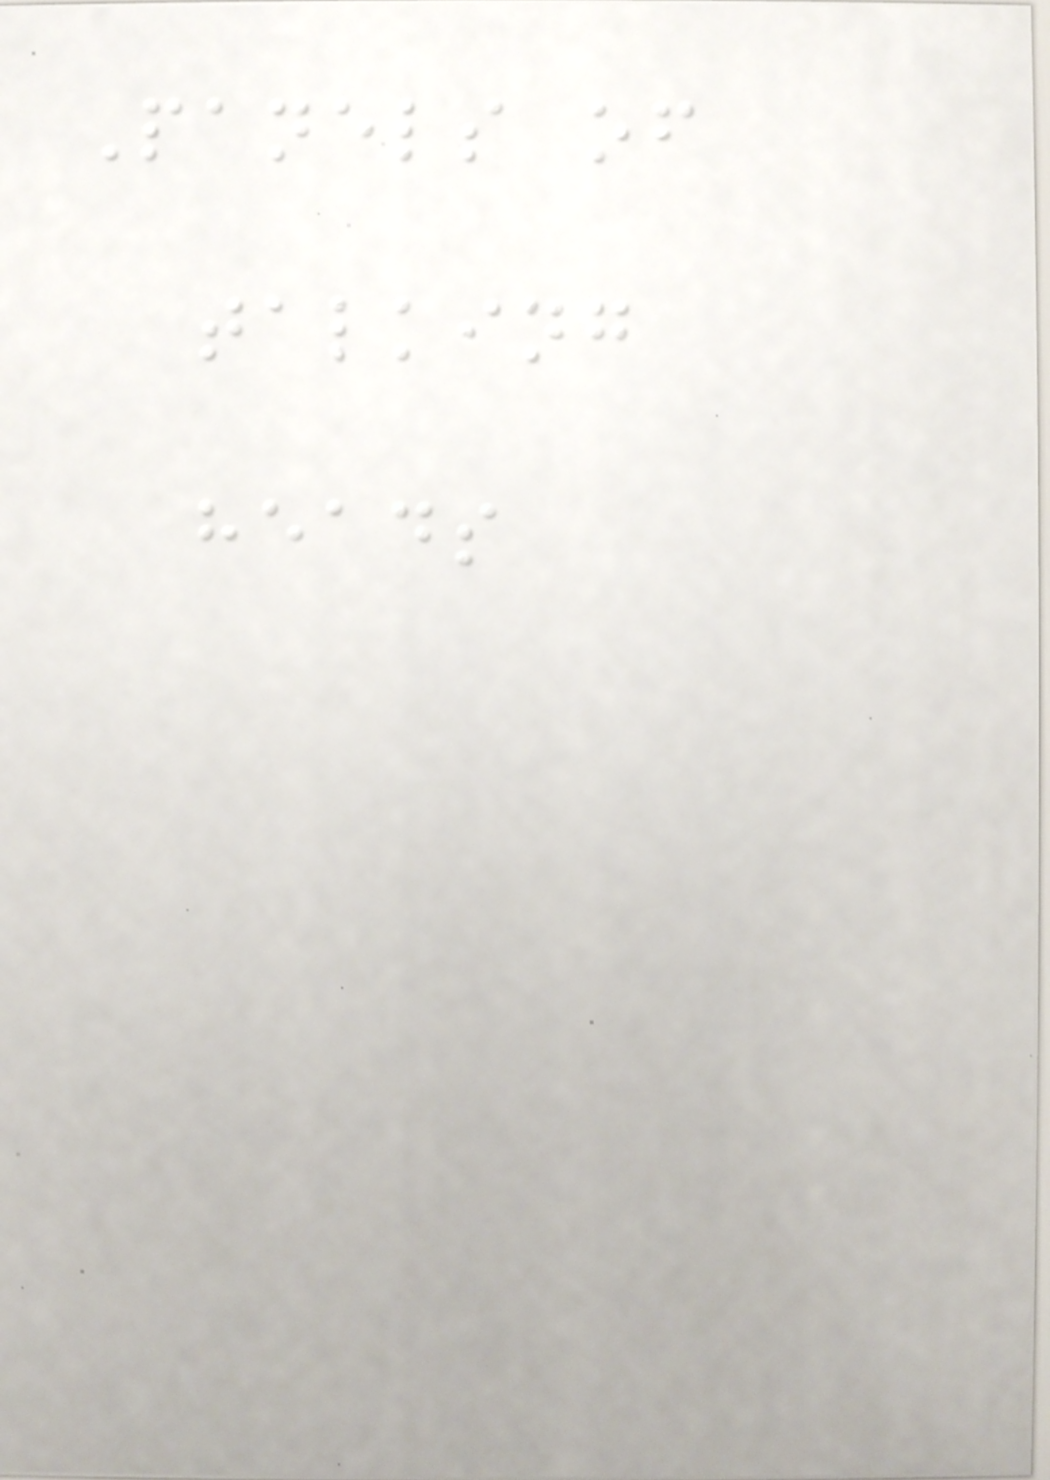Panels of
talking
heads
